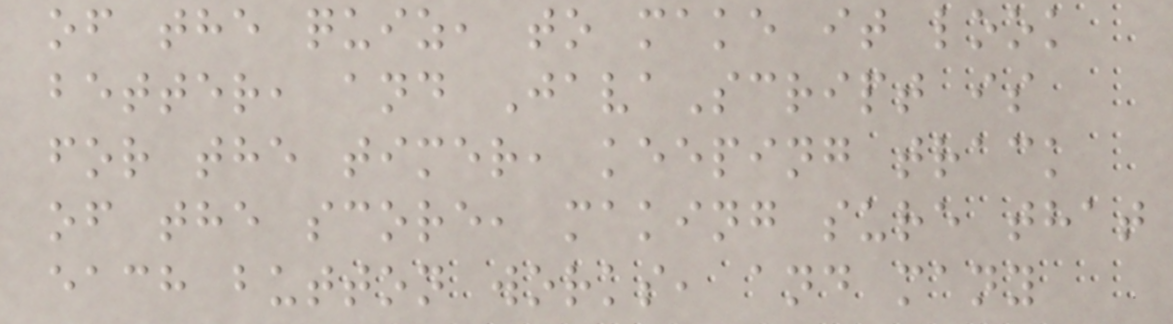of the quiz, to make it look
better, and JavaScript is
for the timer, keeping track
of the score, making sure that
each button works, and many
